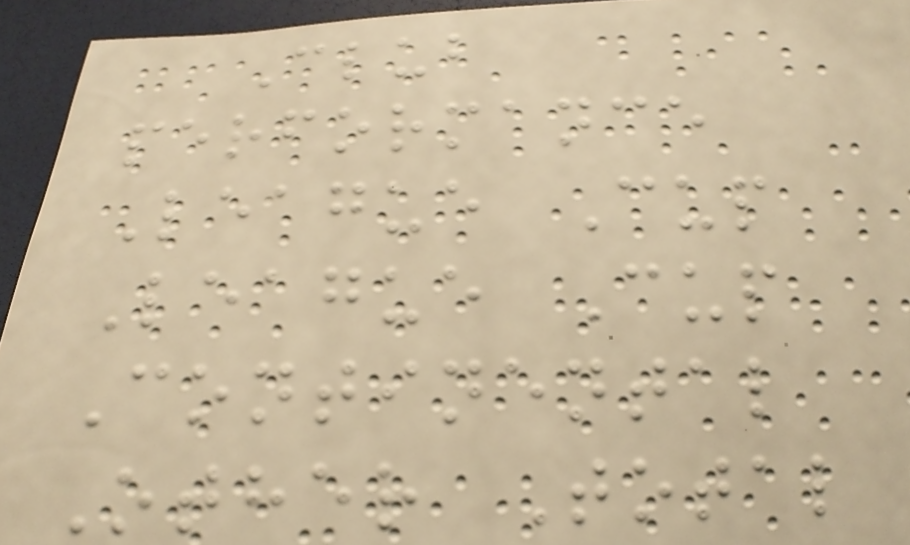Club
performance
League Cup
League Cup
Continental
Other Total
